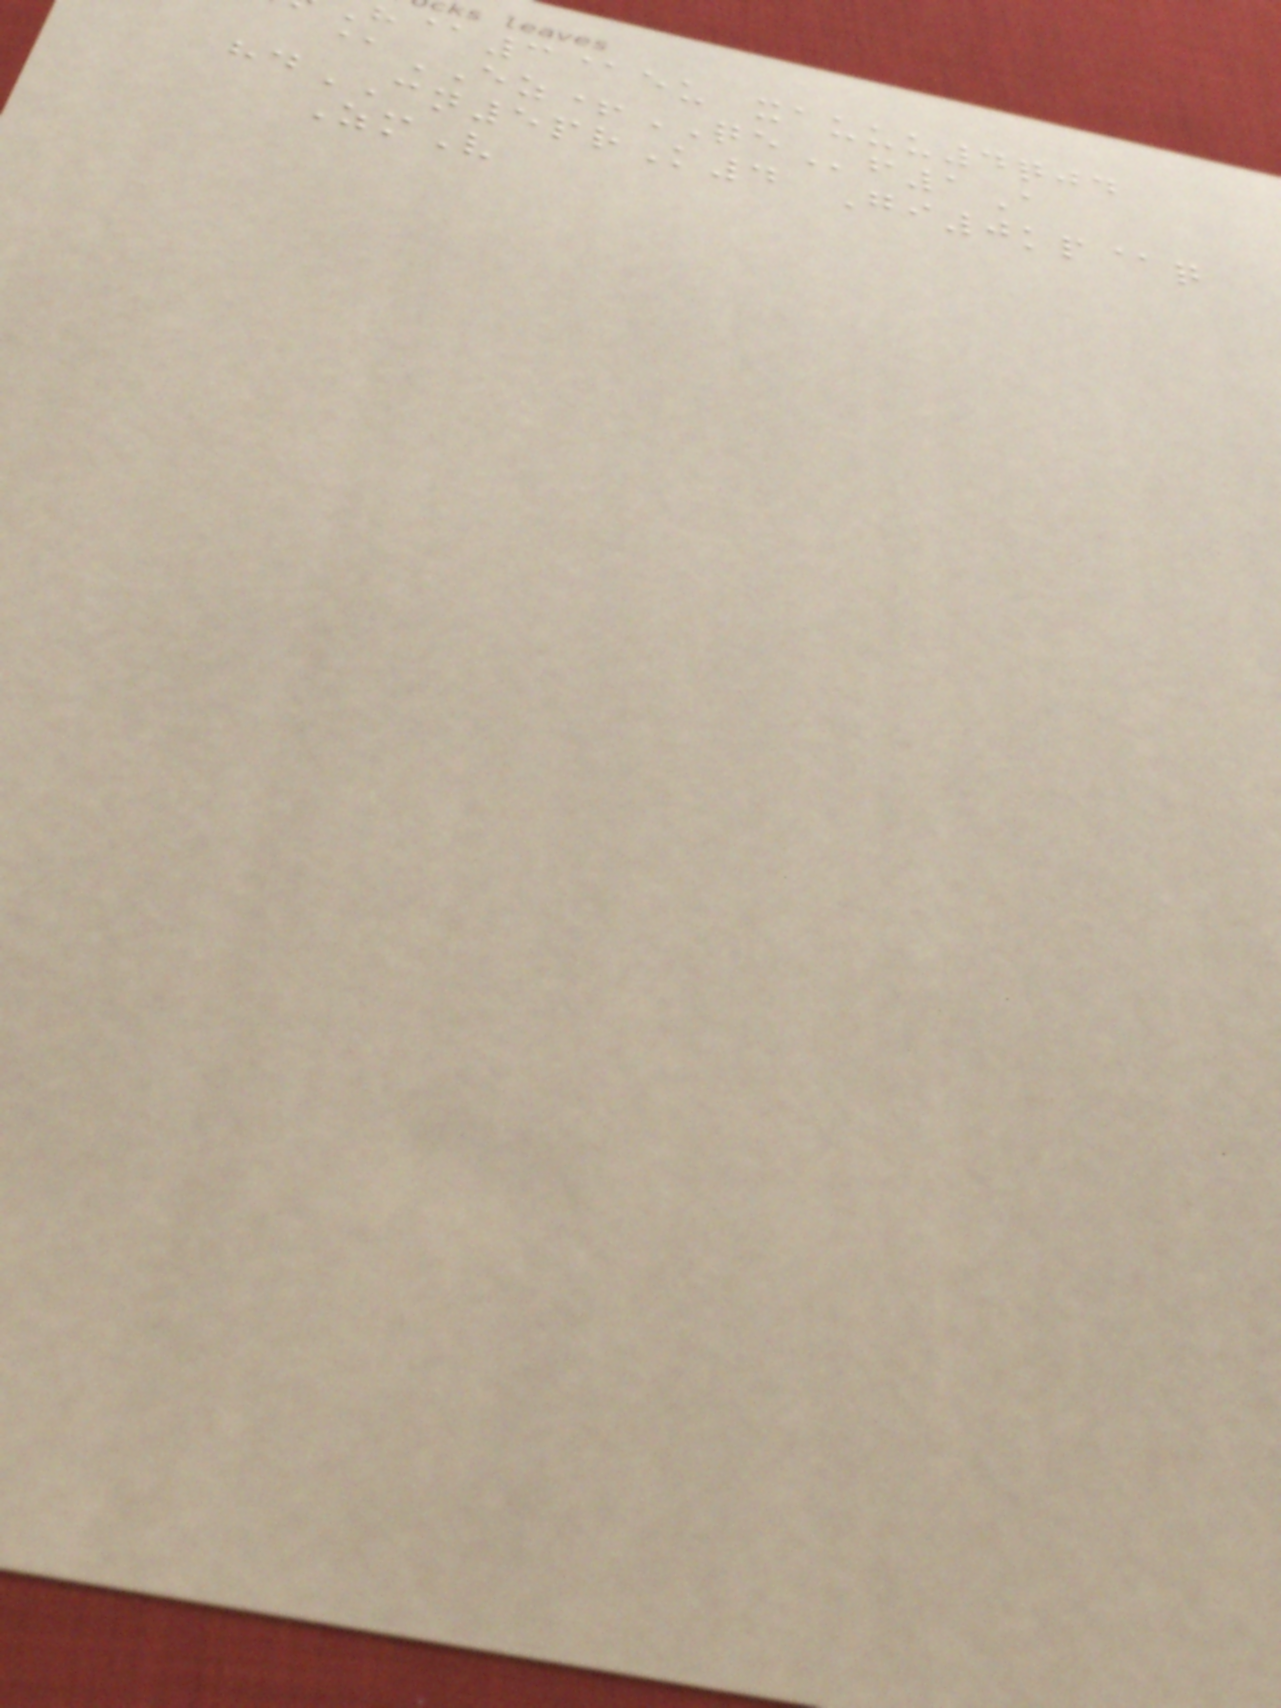h@3@eu xauuu4qjd
@EZ+QEf1A
hdCN5prK4 Gi0kp@q
ZmV
